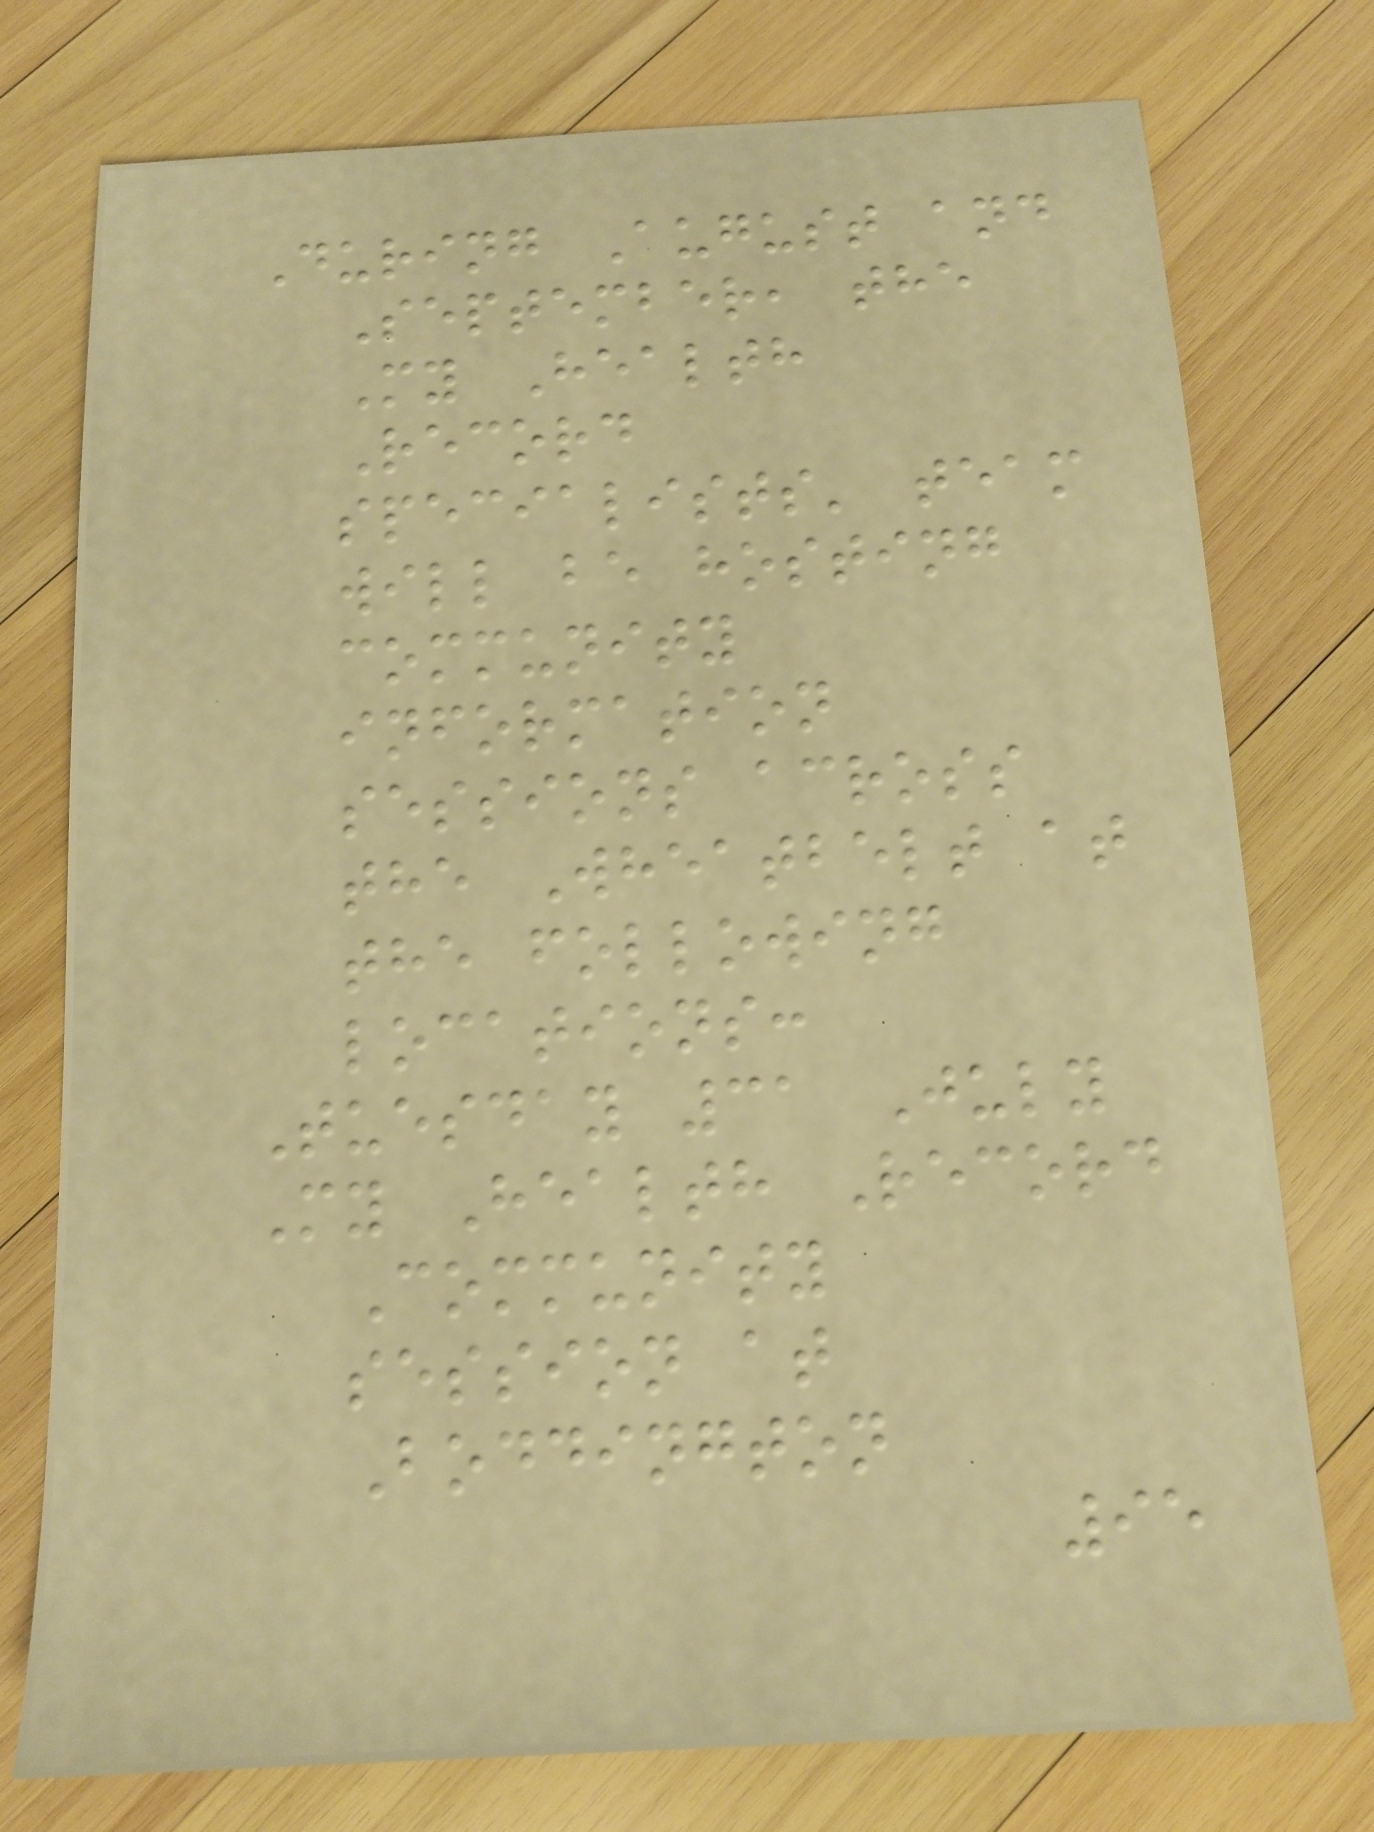During August and
September, the
My Health
Record
specialists' team
will be hosting
community
information
sessions across
the Wheatbelt at
the following
locations:
Tuesday 31 July
My Health Record
Community
session at
Boddington
95
